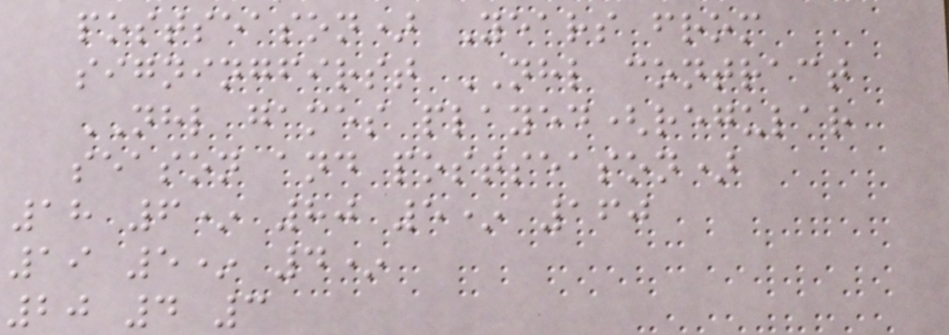postseason) Years from
signingfirst NHL contract
NHL games played(regular
season and postseason)
18 6* 80 5* 160
19 5* 4*
20 4 3
